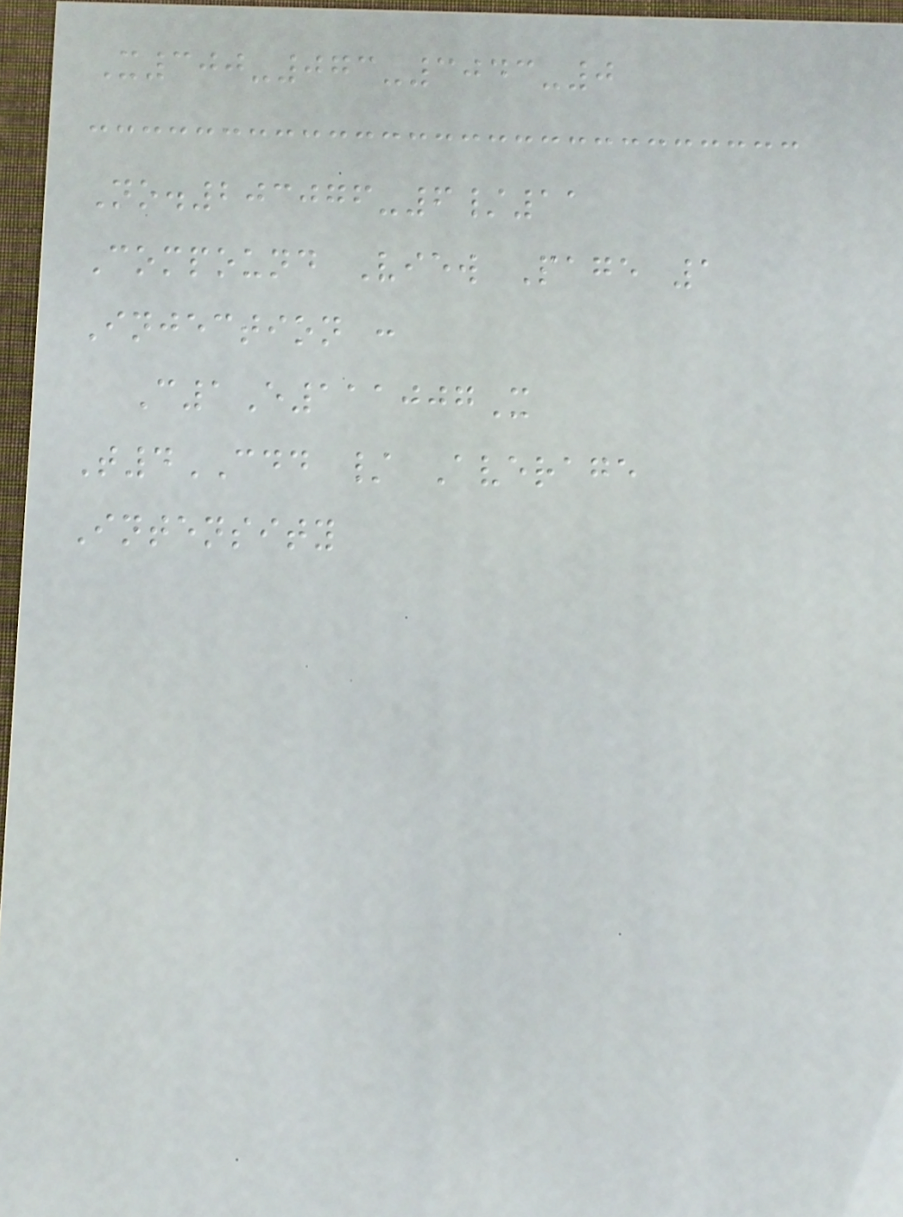X300-073-3043-0
No.203076-6/11
Compound View Page 1
Injection :
C1E111007X
T4CDD / Average
Intensity
